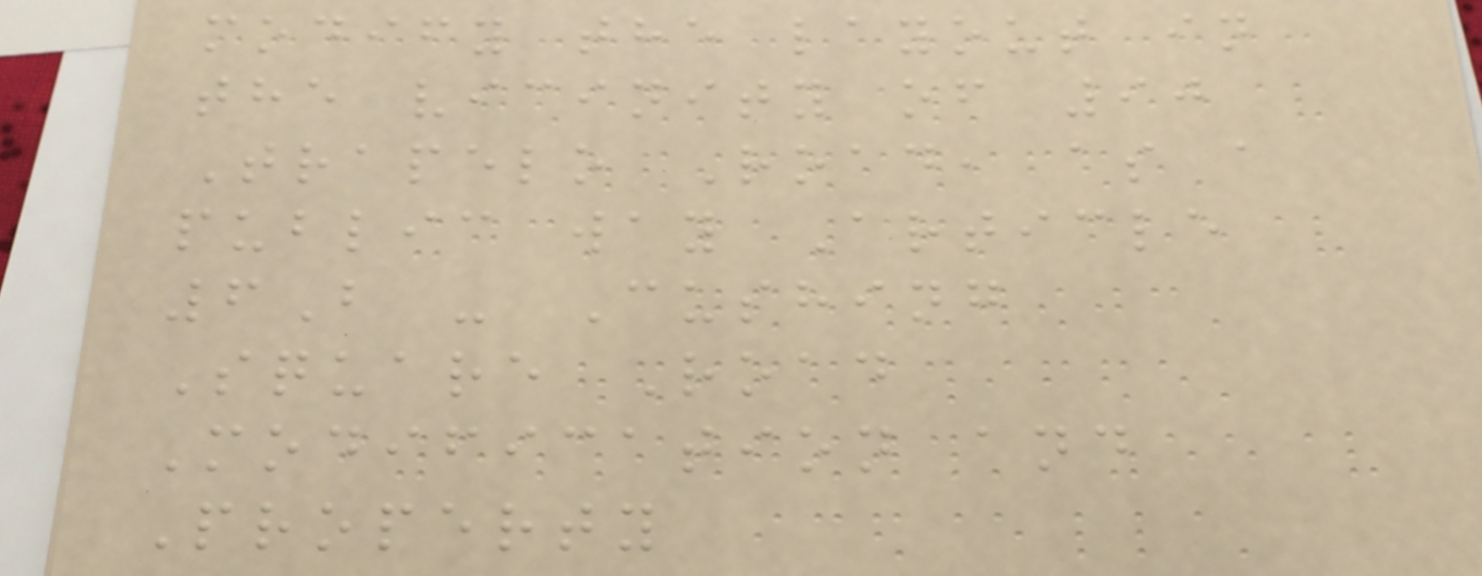modify the layout in
the vicinity of 90
Trapelo Road, as a
public way Article
6B - Cushing
Square Road
Modification and
Property
